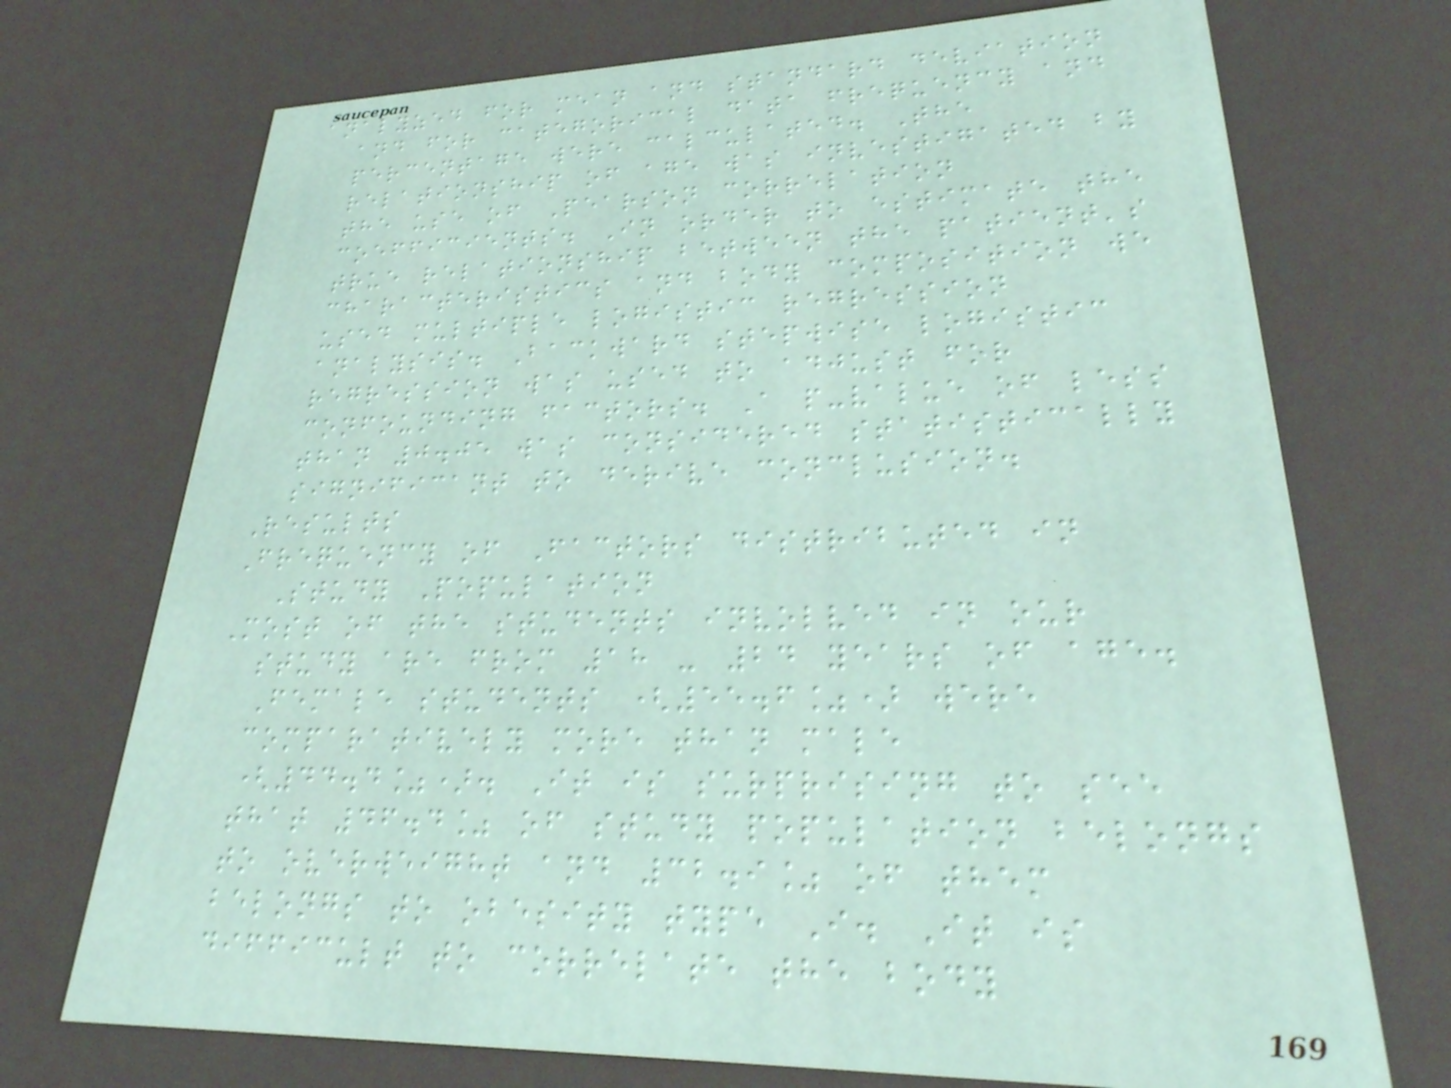analyzed for mean and standard deviation
and for categorical data frequency and
percentage were calculated. The
relationship of age was investigated by
the use of Pearson correlation
coefficients. In order to estimate the
true relationship between the patient's
characteristics and body composition we
used multiple logistic regression
analysis. Backward stepwise logistic
regression was used to adjust for
confounding factors. A p-value of less
than 0.05 was considered statistically
significant to derive conclusion.
Results
Frequency of Factors distributed in
Study Population
Most of the students involved in our
study are from 18 - 24 years of age.
Female students (55.6%) were
comparatively more than male
(44.4%). It is surprising to see
that 46.4% of study population belongs
to overweight and 32.9% of them
belongs to obesity type I. It is
difficult to correlate the body
